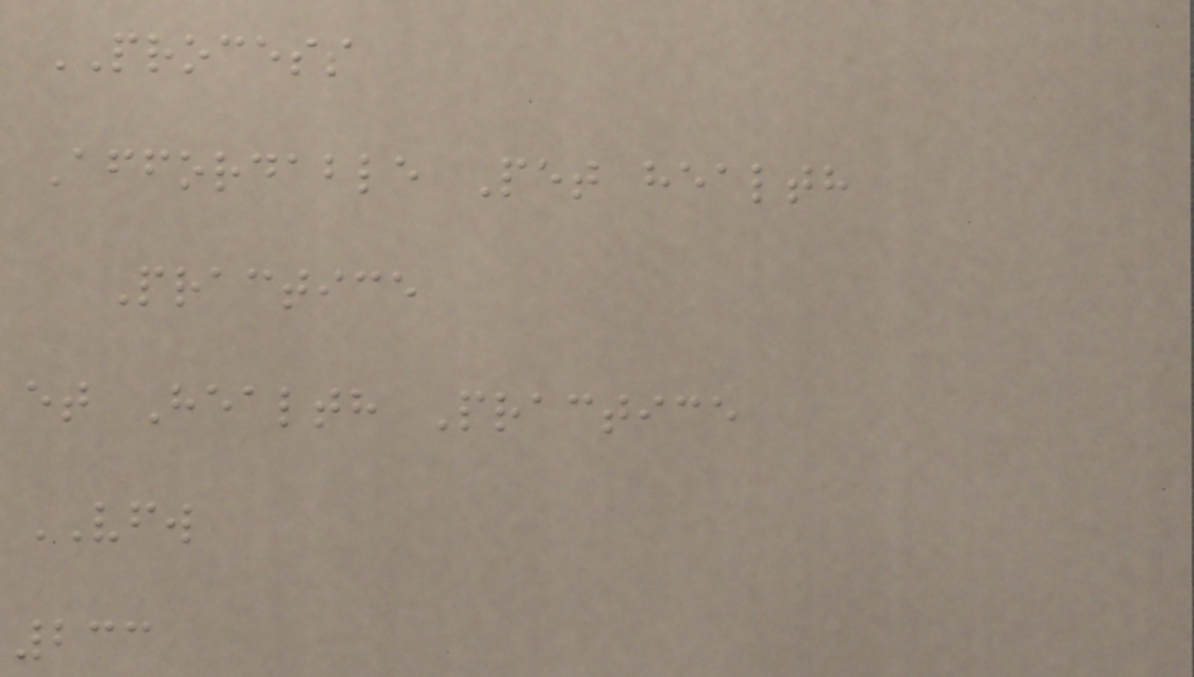PROCESS
Affordable Pet health
Practice
et Health Practice
VFW
233
